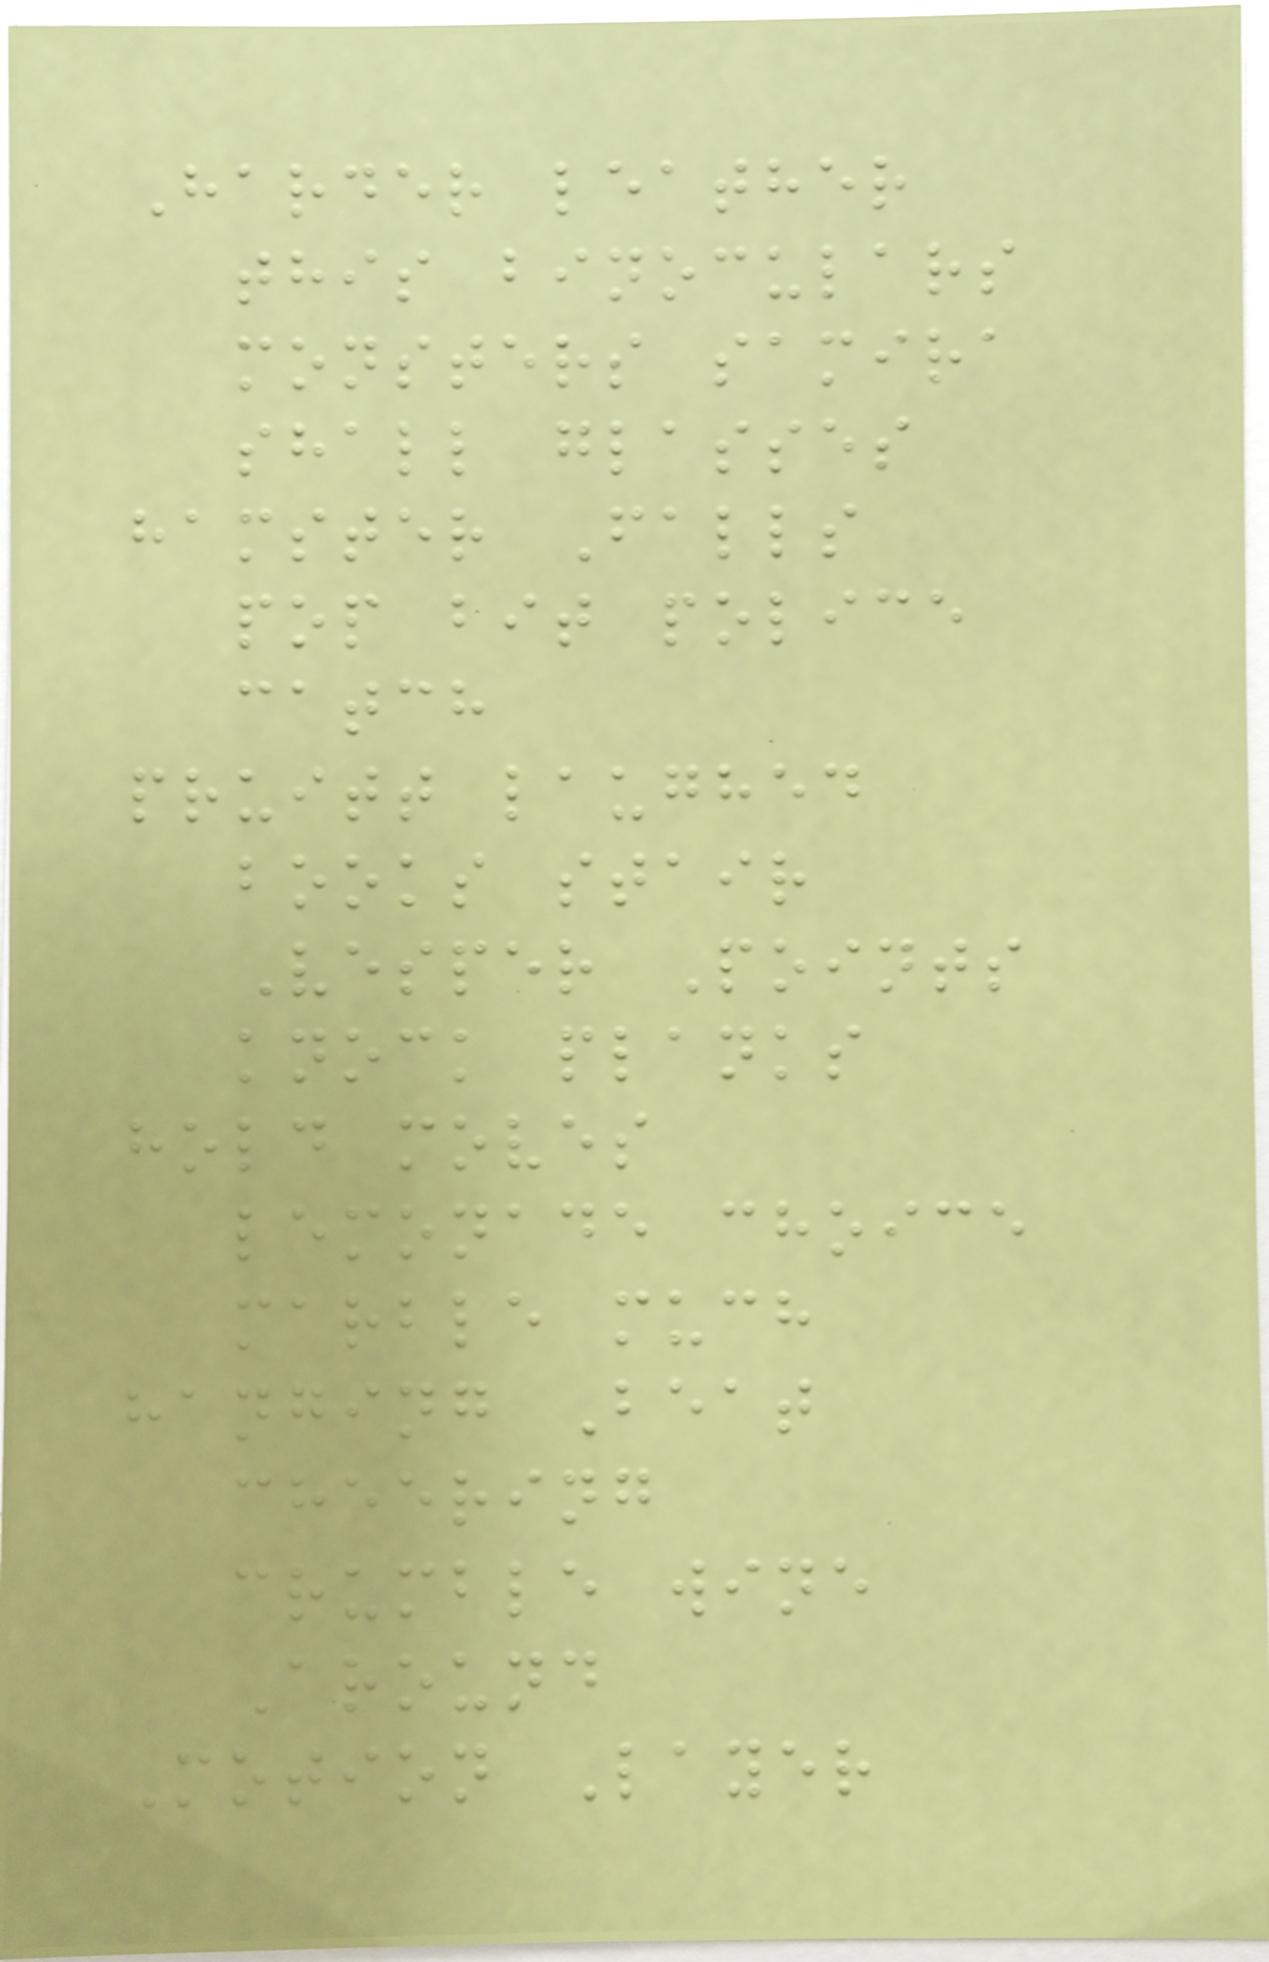Harder leather
this binoculars
monsters samira
shall glasses
hamster Falls
pop bit police
catch
pruitt laughed
books stair
Vesper Points
knock planks
hold moves
lemonade choice
marble much
hanging Beat
cheering
crumble wine
Around
Motion Layer
